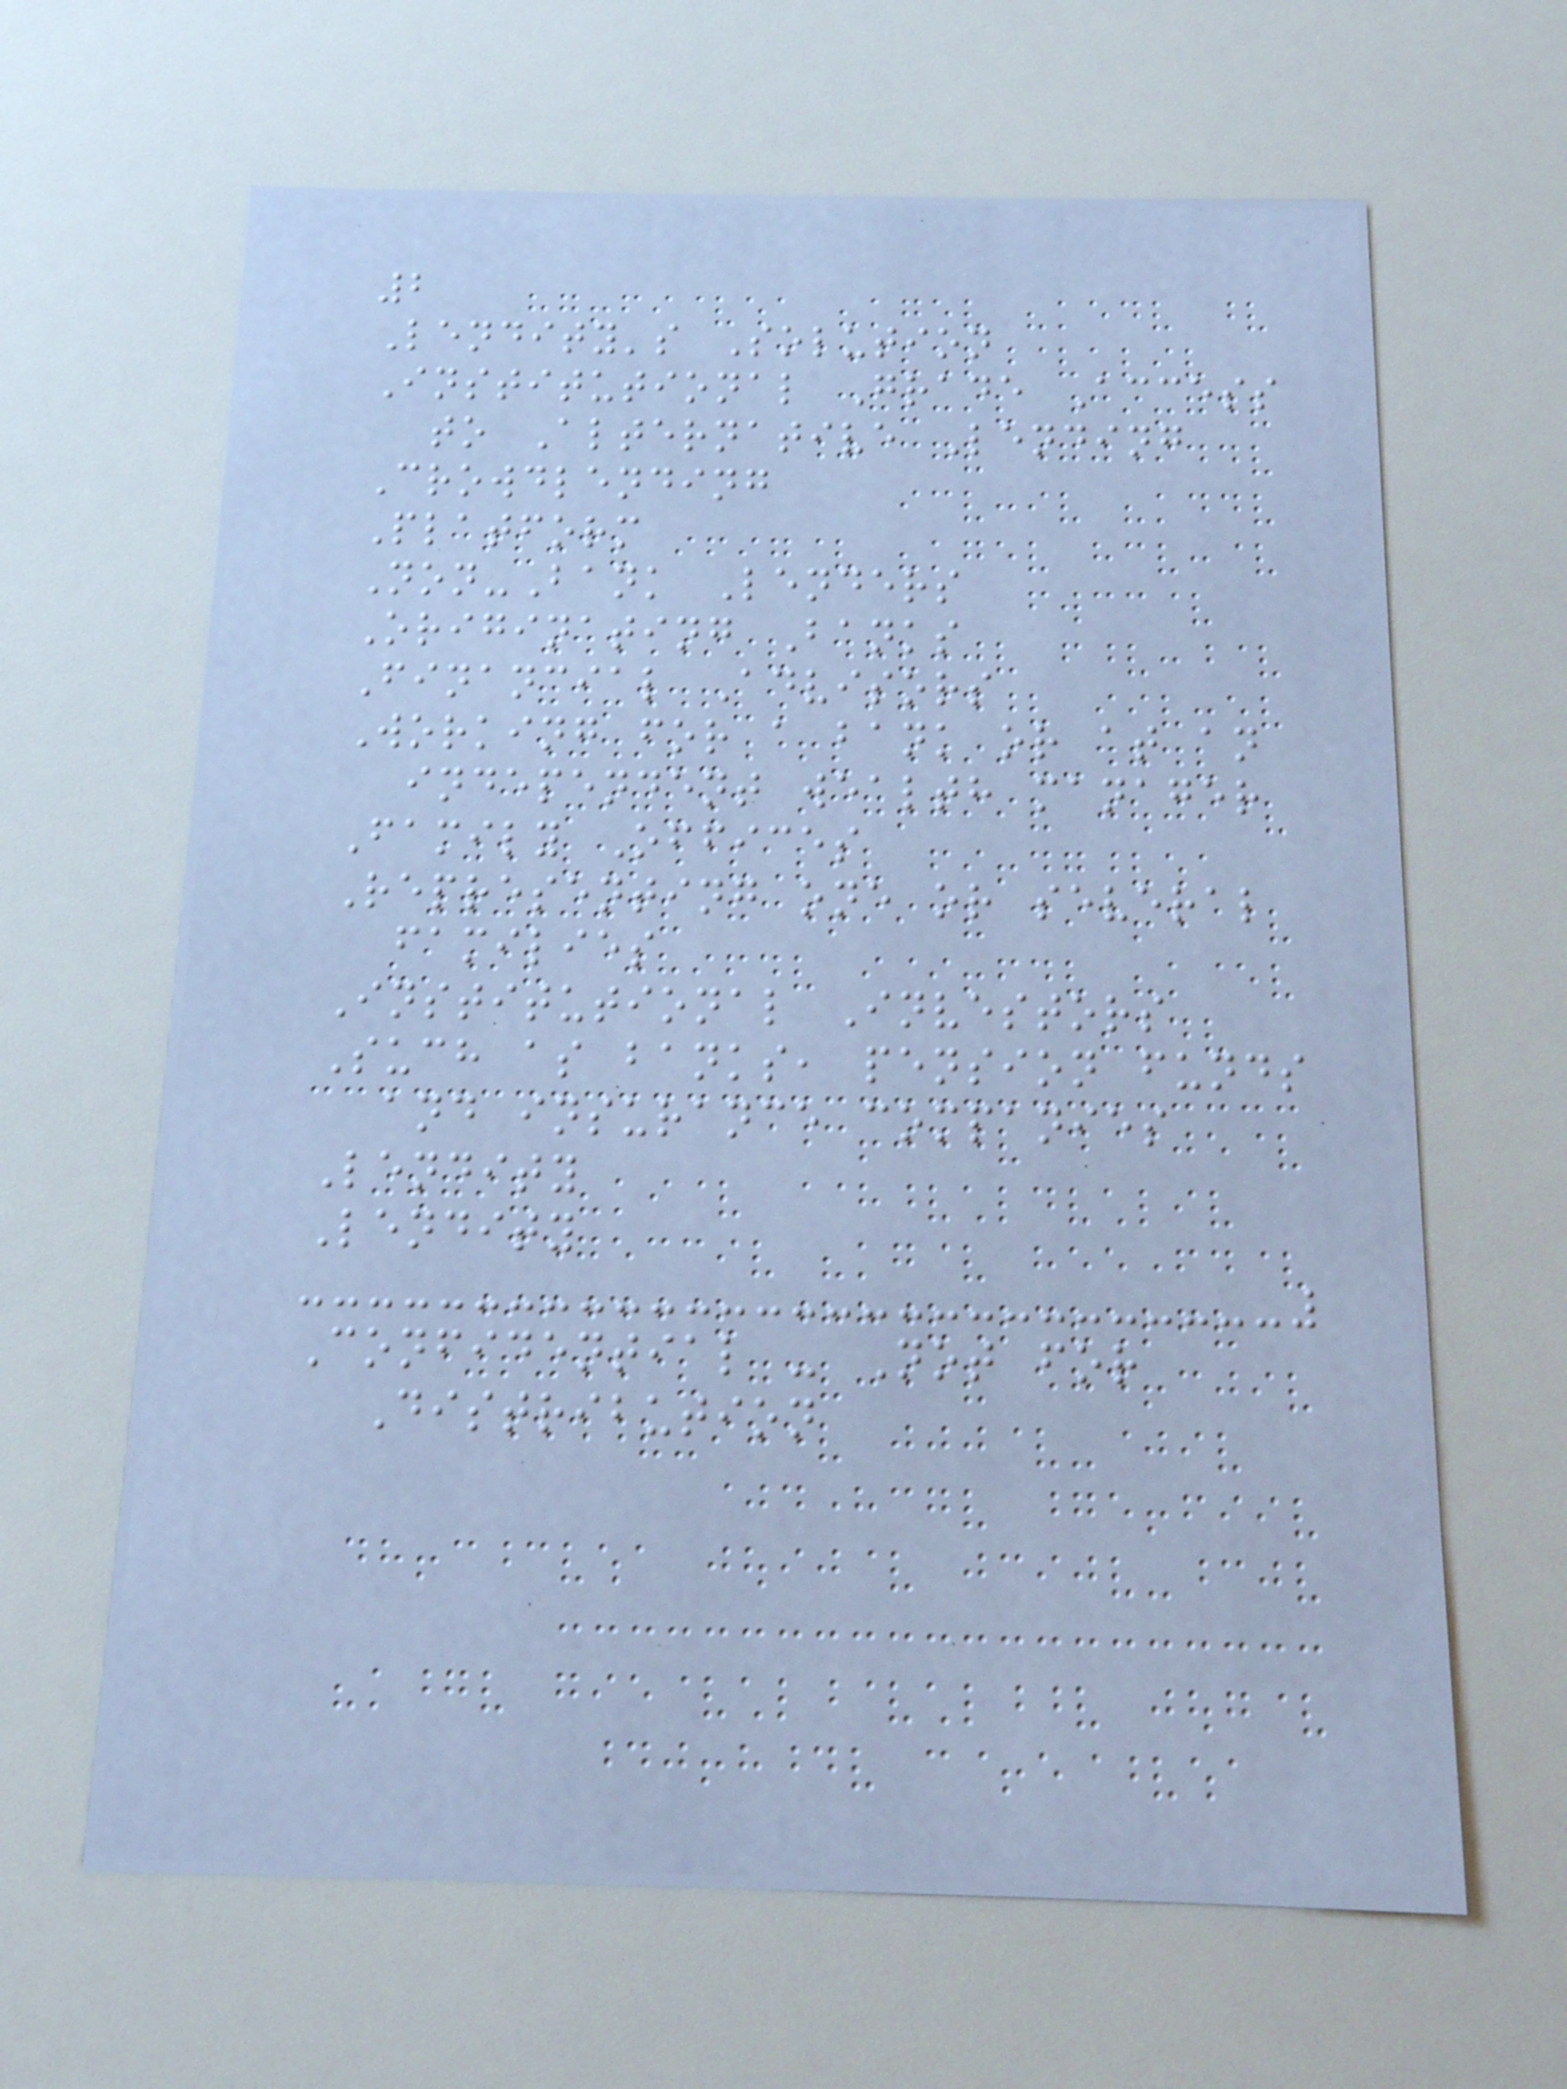2
Lendity's Solution
Institutional Grade Access
to Alternative Lending
Crowdlending
Platform
Non-Bank Lenders
Originating Banks
Financial Advisors
Working for a bank or at an
independent wealth manager
Family Offices
Representing one or several
families
Institutional Investors
Such as banks, pension funds
and insurance companies
Lendity
Lendity
Confidential - Not for
Distribution
